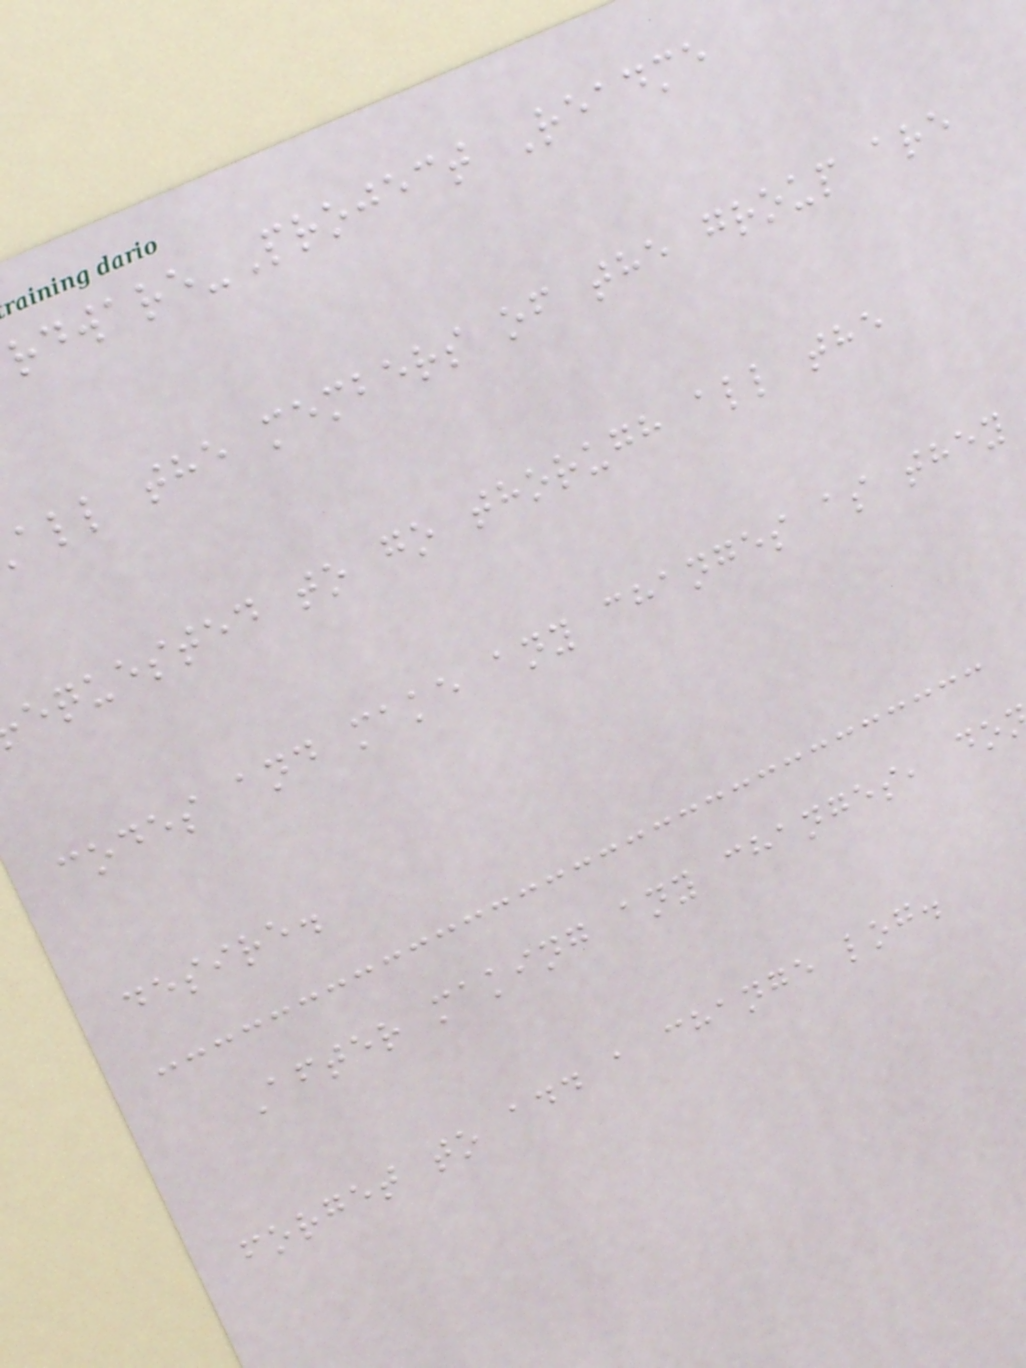rdware-Project Readme
all the members of the group are
equested to go thorugh all the
codes and make any changes as they
desire.
After making any changes, do
forget to add a change log.
